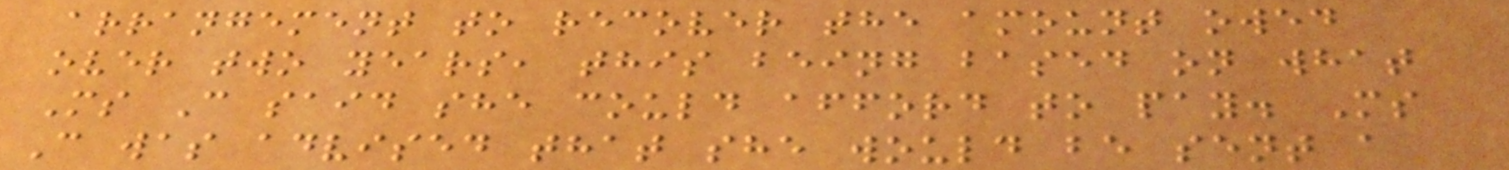arrangement to recover the amount owed
over two years, this being based on what
Ms C said she could afford to pay. Ms
C was advised that she would be sent a
